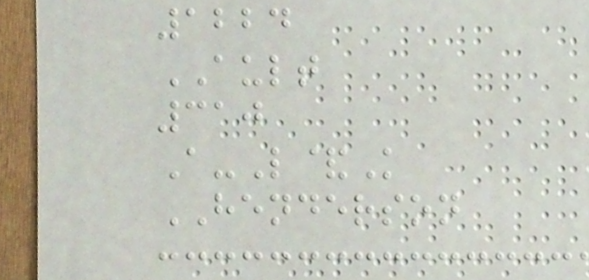1224
AULT
310
A-L&K
HENDERSON
